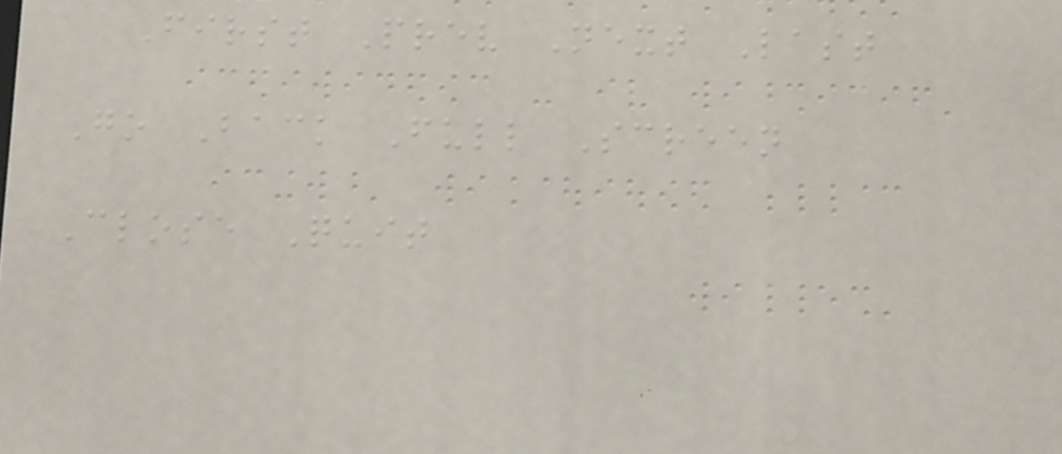First Prev Next Last
Go Back Full Screen
Close Quit
